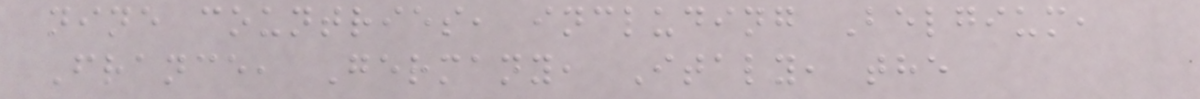nine countries, including Belgium,
France, Germany, Italy, the
